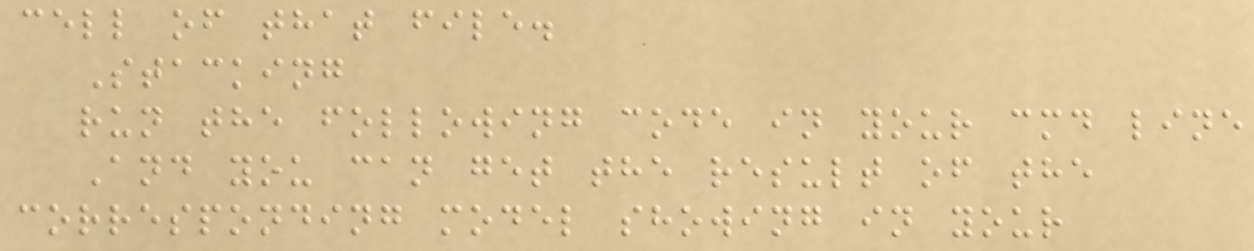cell of that file.
Stacking
run the following code in your cmd line
And you can get the result of the
corresponding model showing in your
